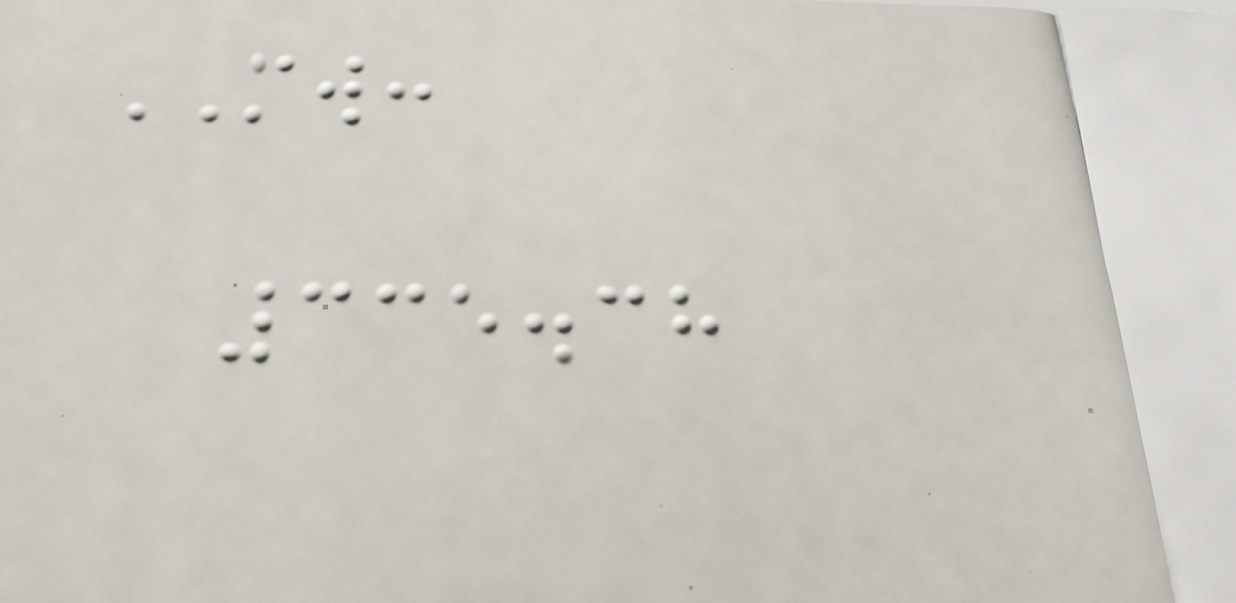MW:
335.38
